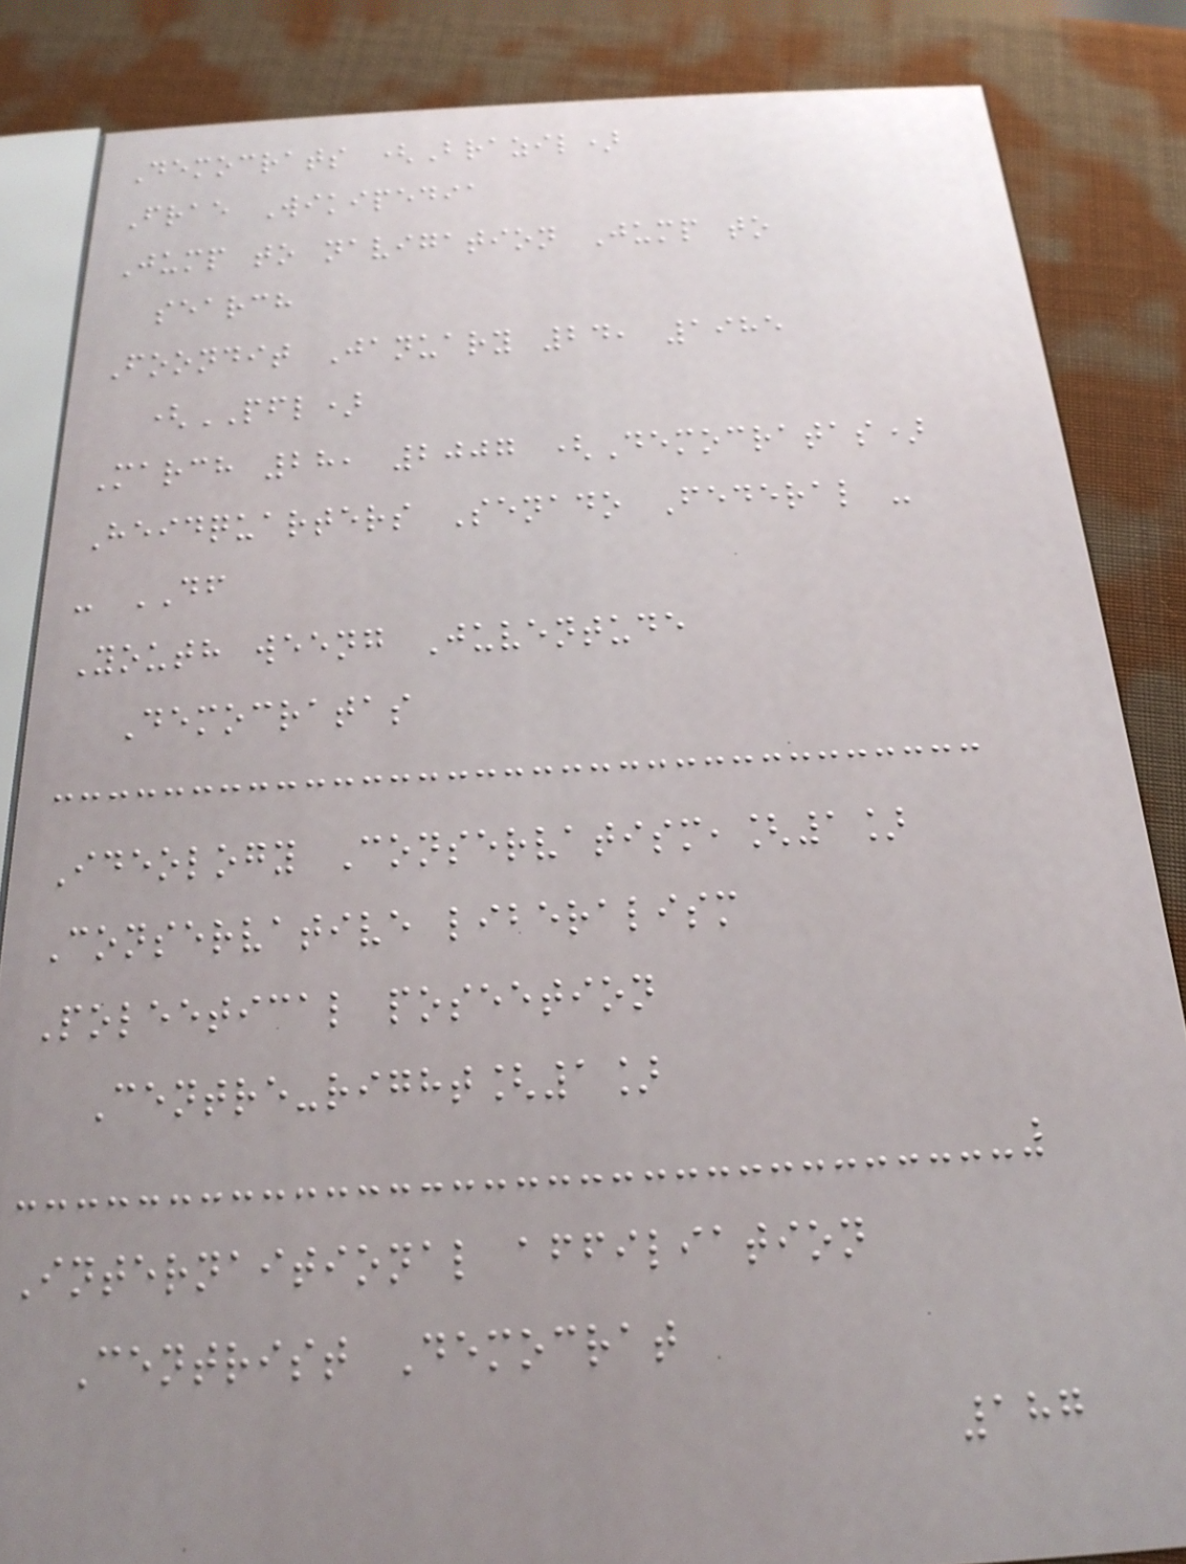Democrats (Brazil)
Frae Wikipedia
Jump to navigation Jump to
search
Foondit January 24, 1985
(PFL)
March 28, 2007 (Democratas)
Heidquarters Senado Federal -
- DF
Youth weeng Juventude
Democratas
Ideology Conservatism,[1]
Conservative liberalism
Poleetical poseetion
Centre-right[1]
Internaitional affiliation
Centrist Democrat
187
